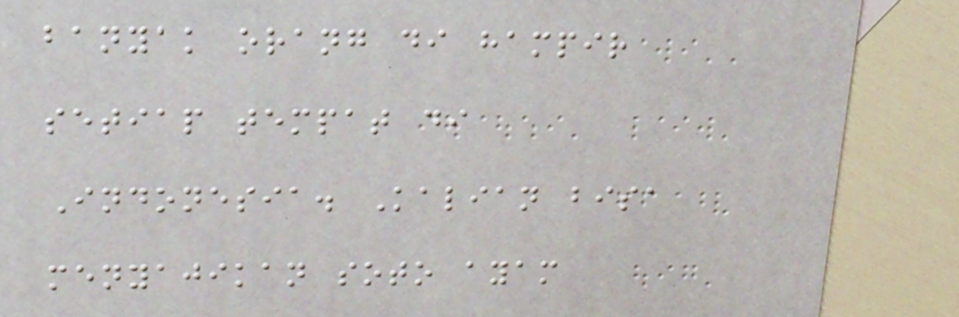banyak orang di hampir
setiap tempat di
Indonesia. Kalian bisa
menyajikan soto ayam
